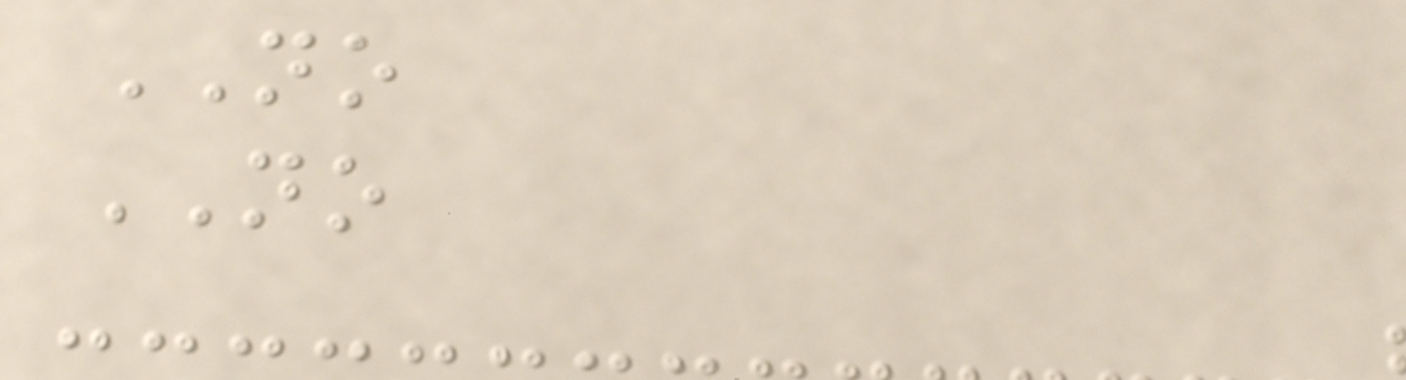NO
NO
